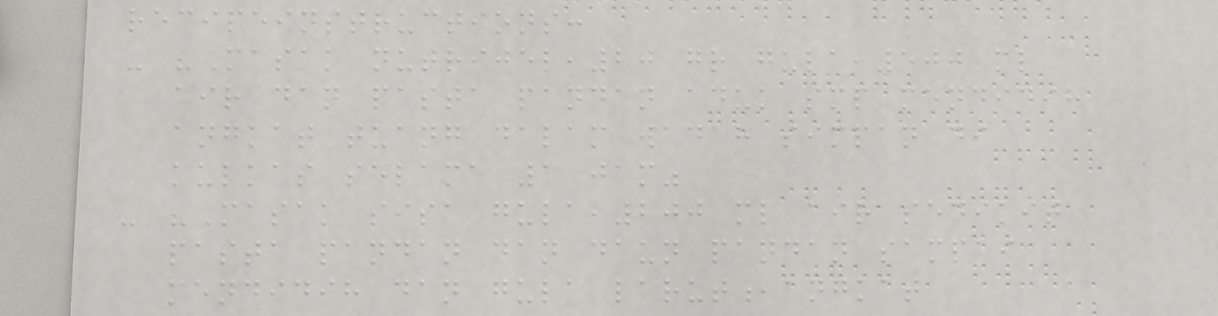recipeinstructions:
- "Masak nutrijel,20 gr gula,500 ml
air dan pasta pandan aduk smp mendidih
angkat tuang dalam wadah simpan di
kulkas selama 1 jam"
- "Masak sisa gula,200 ml air sedikit
pasta pandan dan daun pandan sampai
mendidih dan gula larut,angkat
